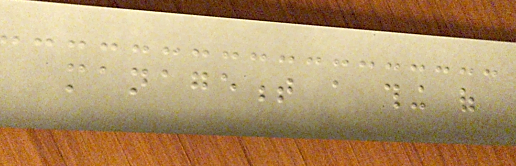management a thing of
